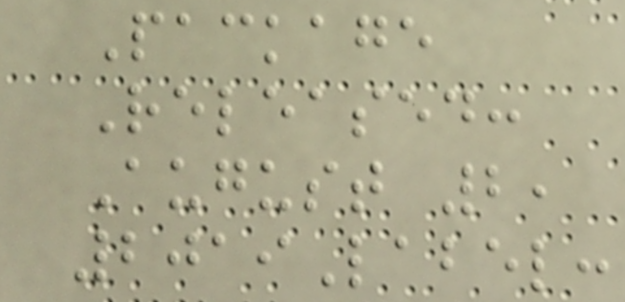Package
Released:
August 2,
2019Label:
